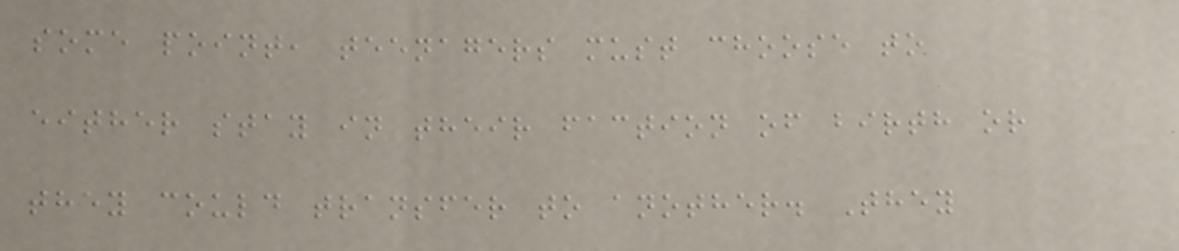some point, teenagers must choose to
either stay in their faction of birth or
they could transfer to another. They
